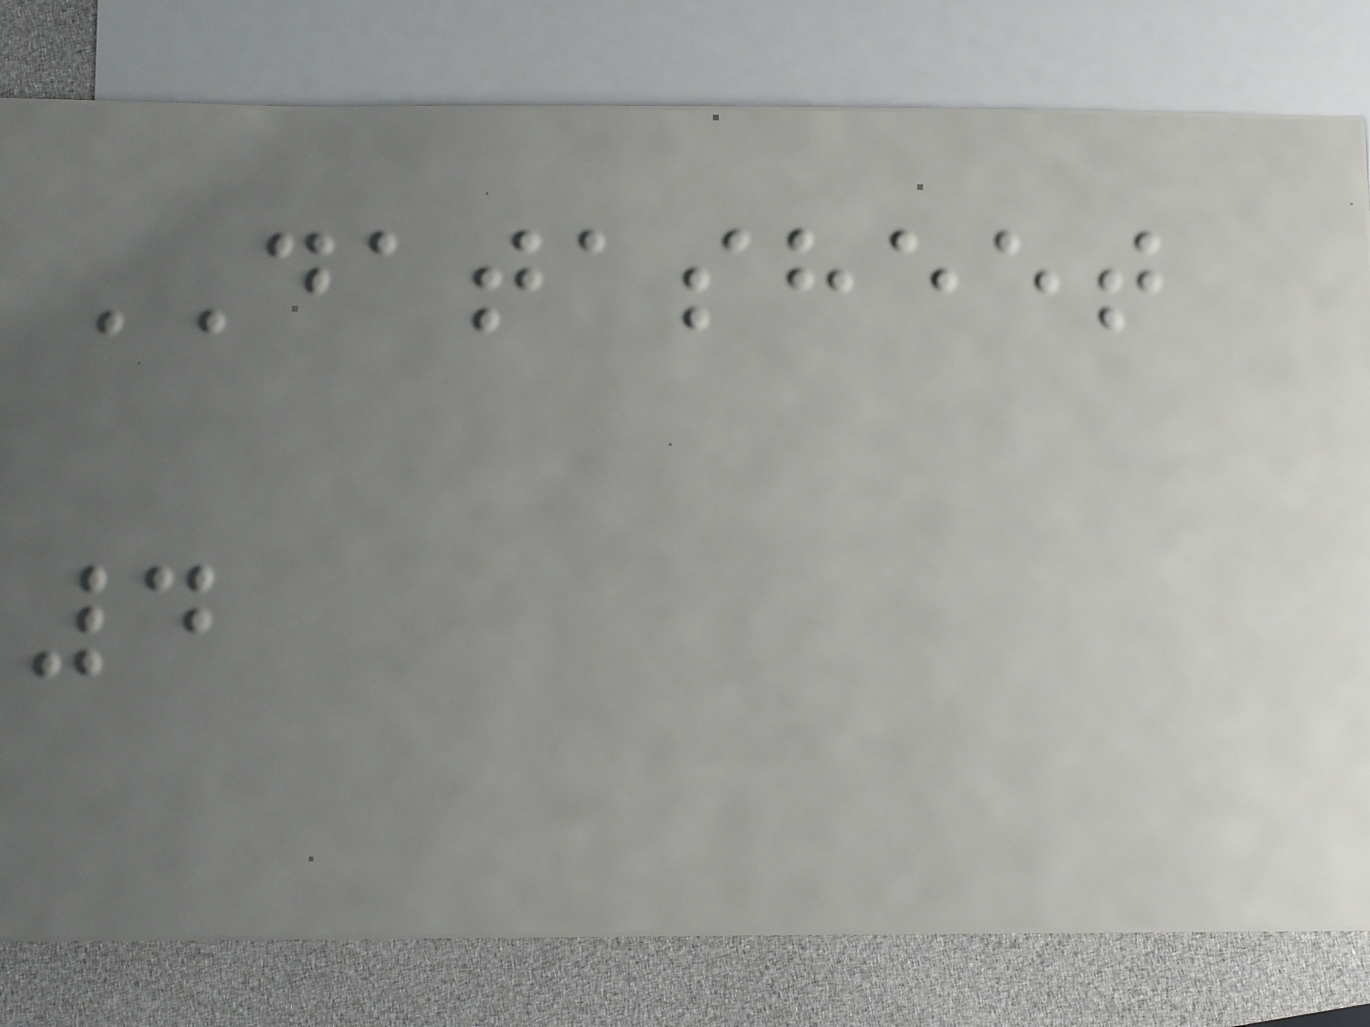DATASHEET
4
